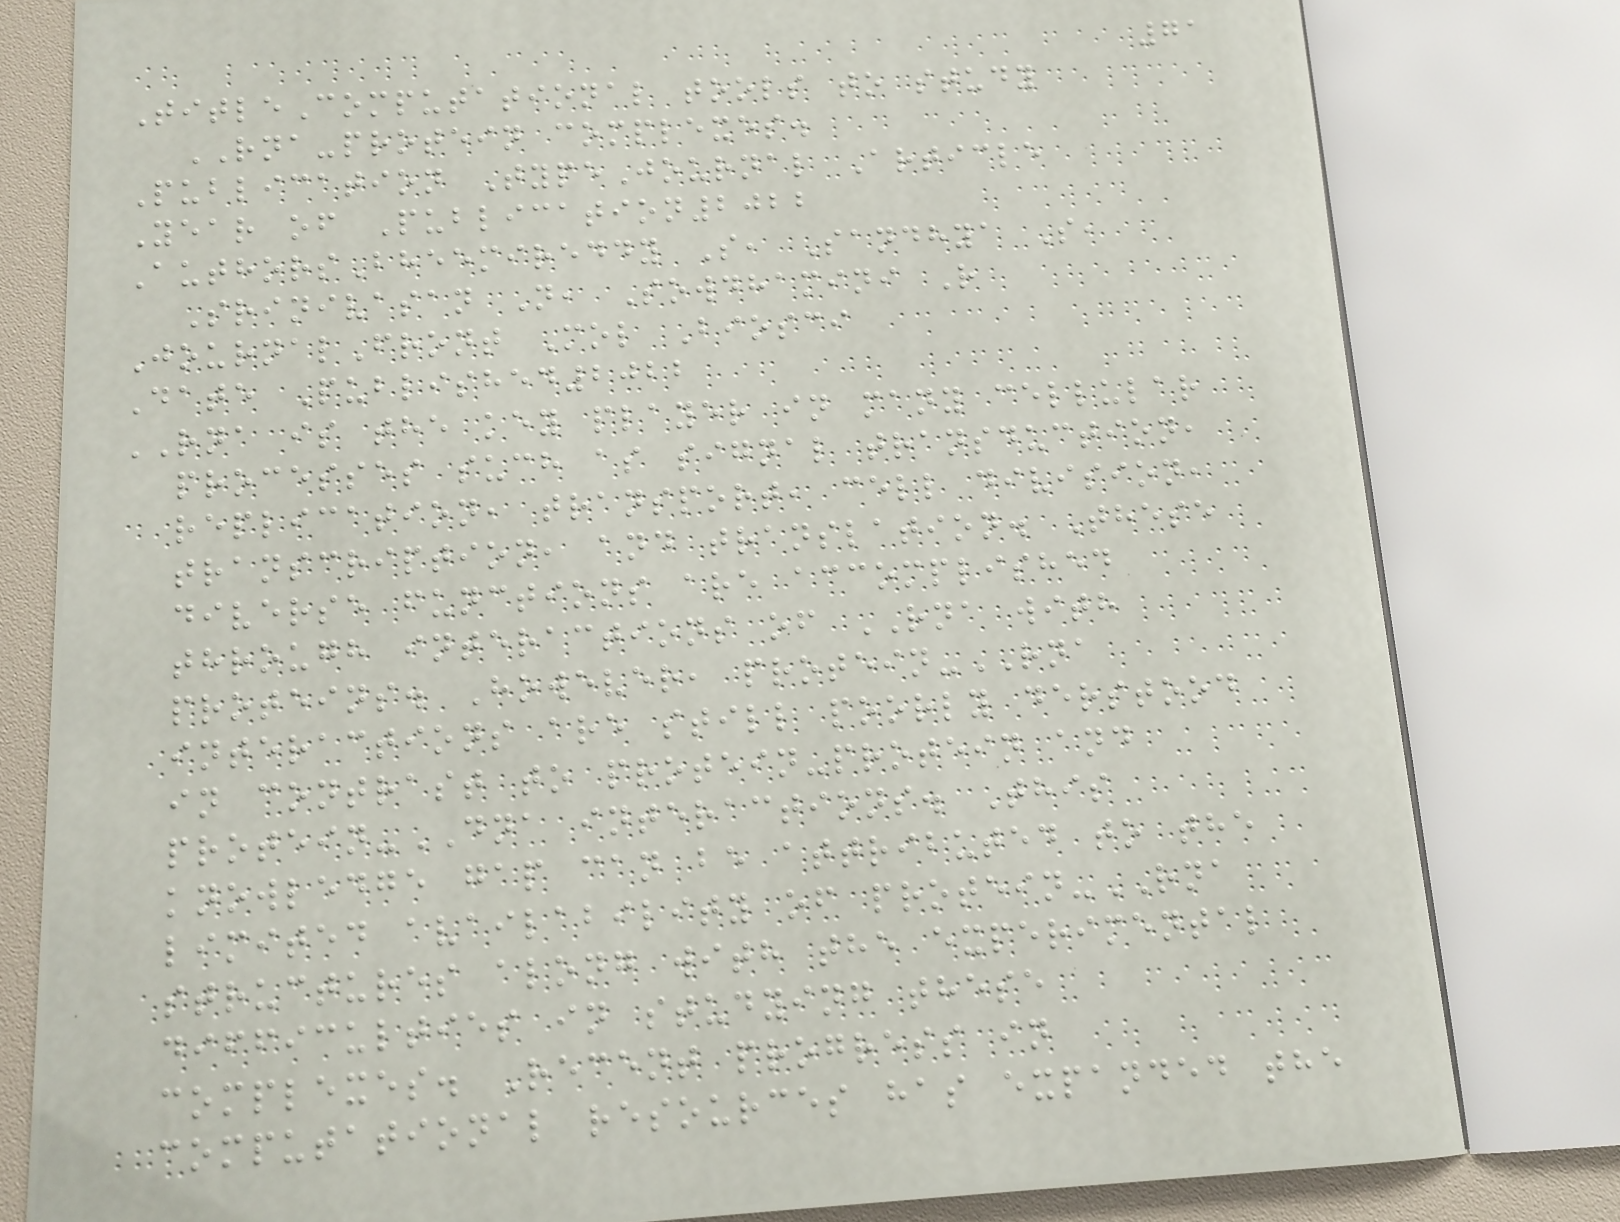71
TitleComputational tools to study
RNA-protein complexes.
Publication TypeJournal Article
Year of Publication2022
AuthorsBheemireddy S, Sandhya S,
Srinivasan N, Sowdhamini R
JournalFront Mol Biosci
Date Published2022
RNA is the key player in many cellular
processes such as signal transduction,
replication, transport, cell division,
transcription, and translation. These
diverse functions are accomplished
through interactions of RNA with
proteins. However, protein-RNA
interactions are still poorly derstood
in contrast to protein-protein and
protein-DNA interactions. This
knowledge gap can be attributed to the
limited availability of protein-RNA
structures along with the experimental
difficulties in studying these
complexes. Recent progress in
computational resources has expanded the
